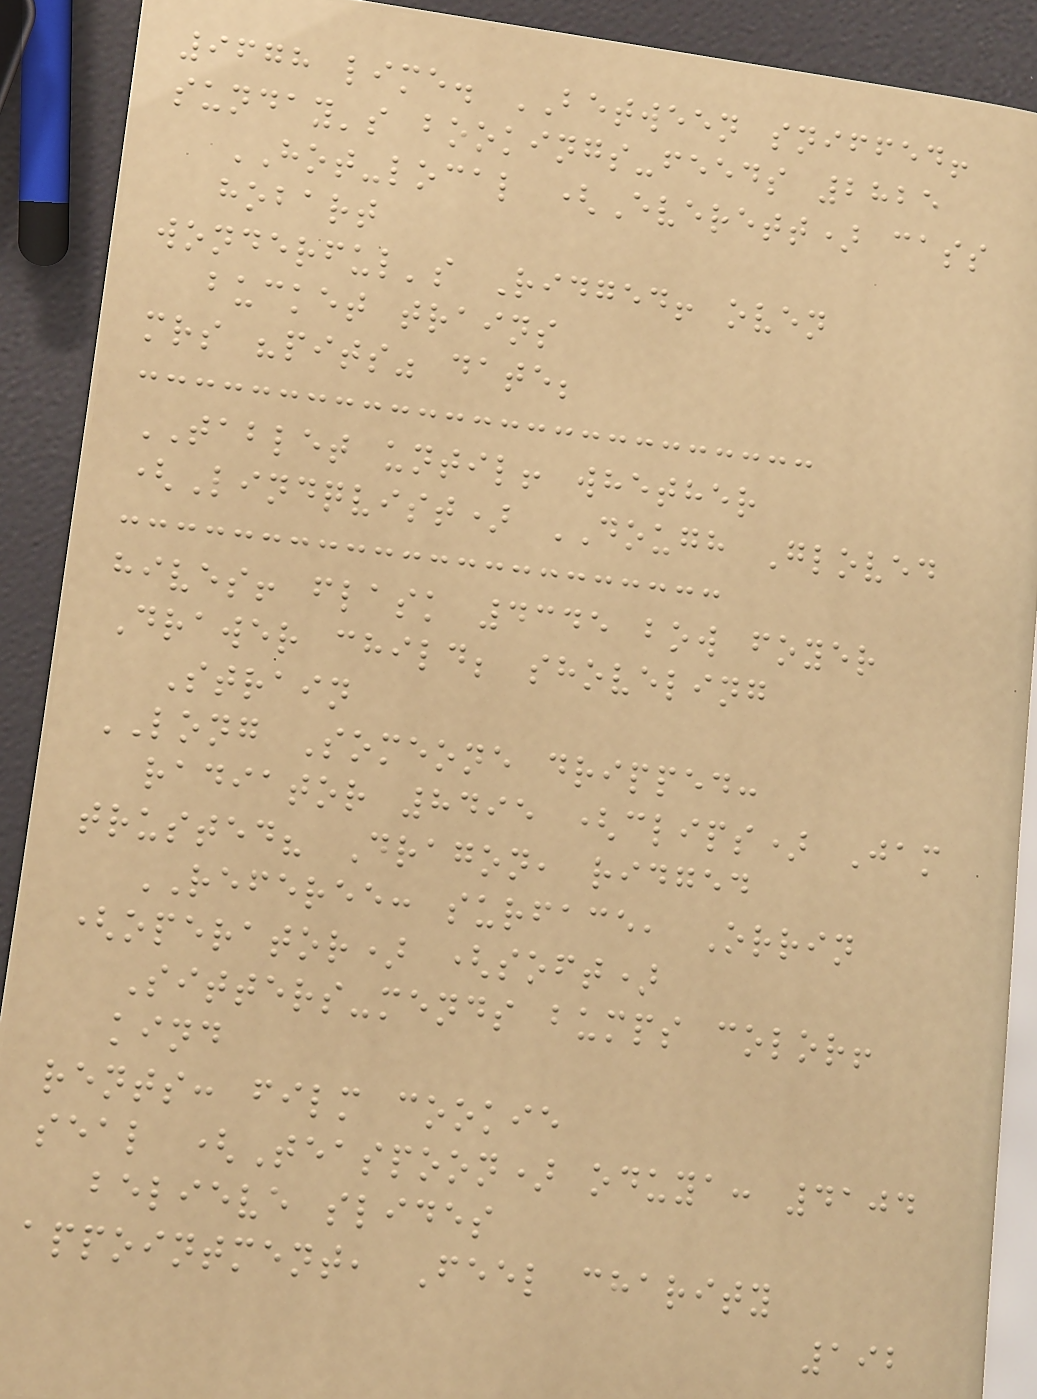9678 lime. BETWEEN sniffed!
sunday's bookings-feeds 2825
HOT-local (Everett) cass
hobart
wonderful's Ridged! oven
bucket trains
mrs "pits" date;
TABLET until! whether
(Lindqvist) DOUGH Gloved
hives! flask 4345 bow foyer
Drawer child; shoveling
Strain
LONG Someone dripped:
radiator 8495 (clips) Jam
trusted? Dragon, ridged
REFEREE: surface, Orrin
(operator) (soft)
Sitters-mends bumps color!
kind
rents: film cookie
seal (Teaspoon) oduya: 4104
believe slides
appointment, Feel charity
192
